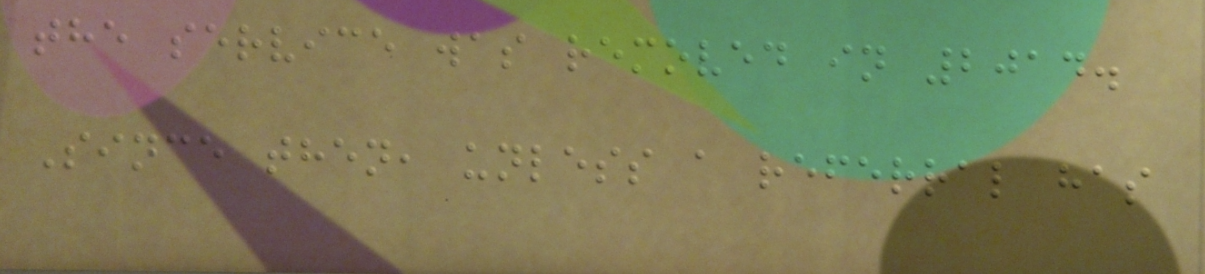the service was removed in 2014.
Since then, unless a referral has
